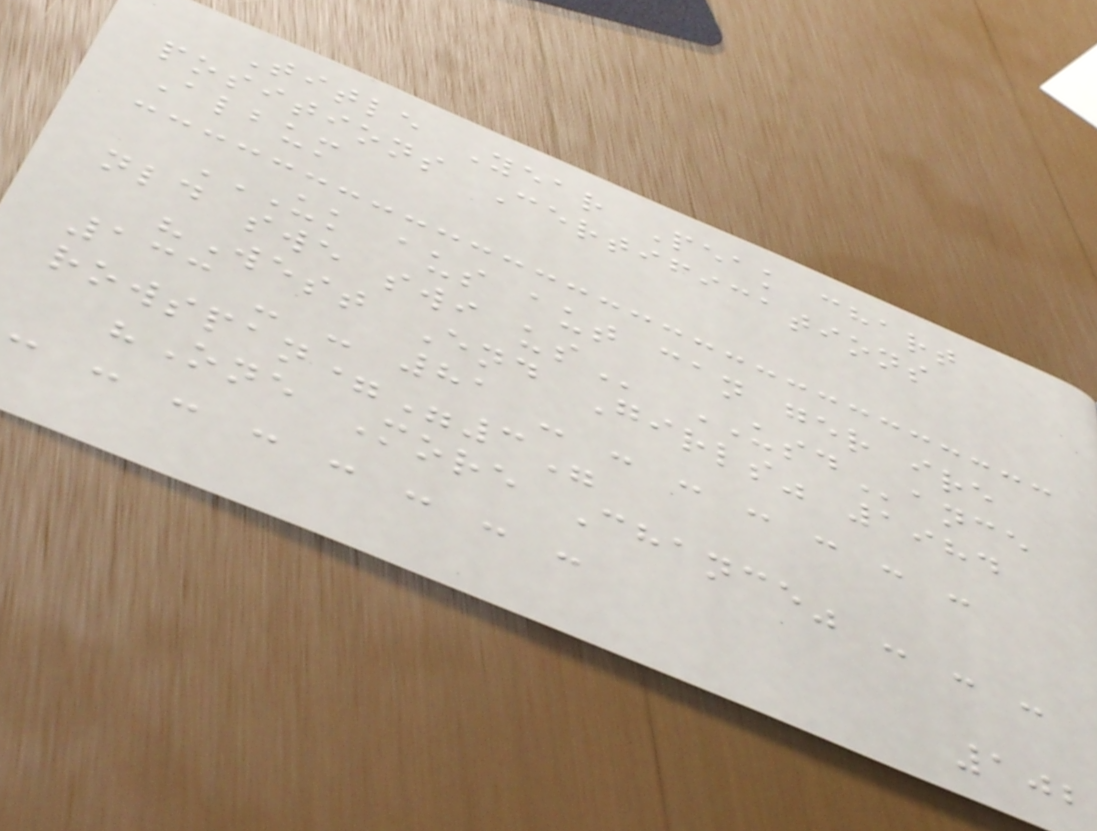Title Year Peak chart
positions Certifications
Album
UK AUS AUT CAN GER IRE
NLD SWE SWI US USDance
"West End Girls" 1984
133 - - 81 - - - - - - -
rowspan="3"
"One More Chance" - - -
- - - - - - - -
102
